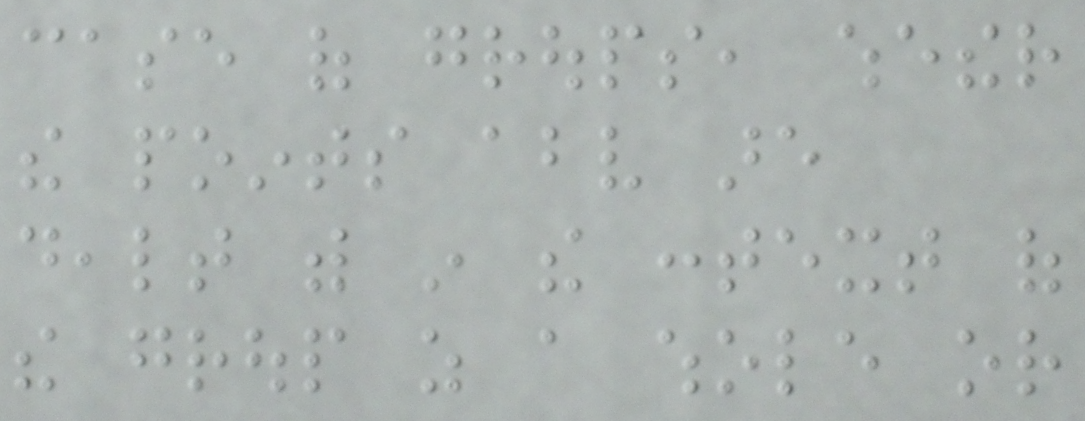case of groups, whether
the points above are
dealt with in the context of
the group as a whole or
